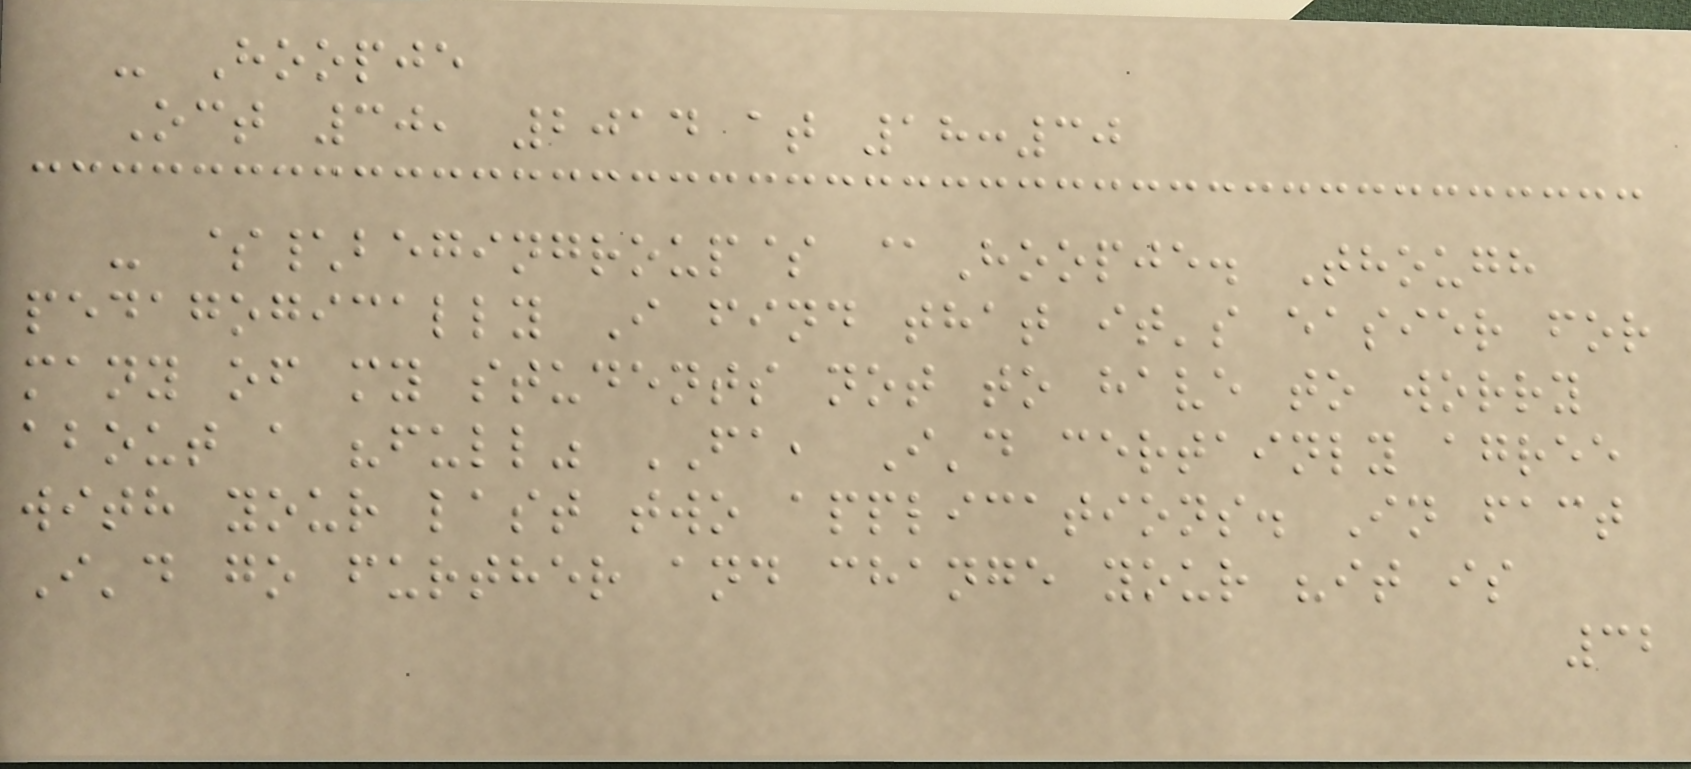- Hoopje
Oct 30, 2014 at 18:30
- $\begingroup$ @Hoopje. Though
pedagogically I find that it's easier for
many of my students not to have to worry
about a "full" FA, I'd certainly agree
with your last two applications. In fact
I'd go further and change your "it is
32
